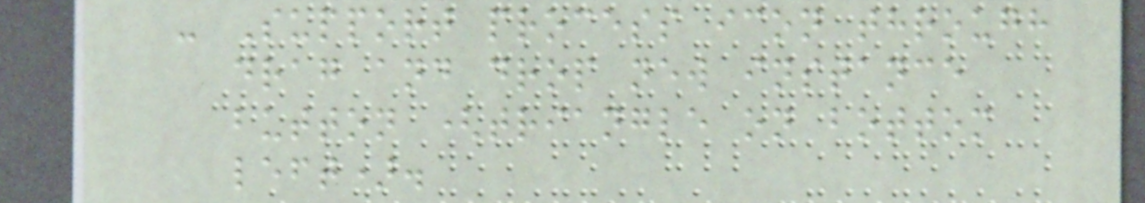- Support process icon through
drag and drop new instance
button (triangle on bottom
left).
